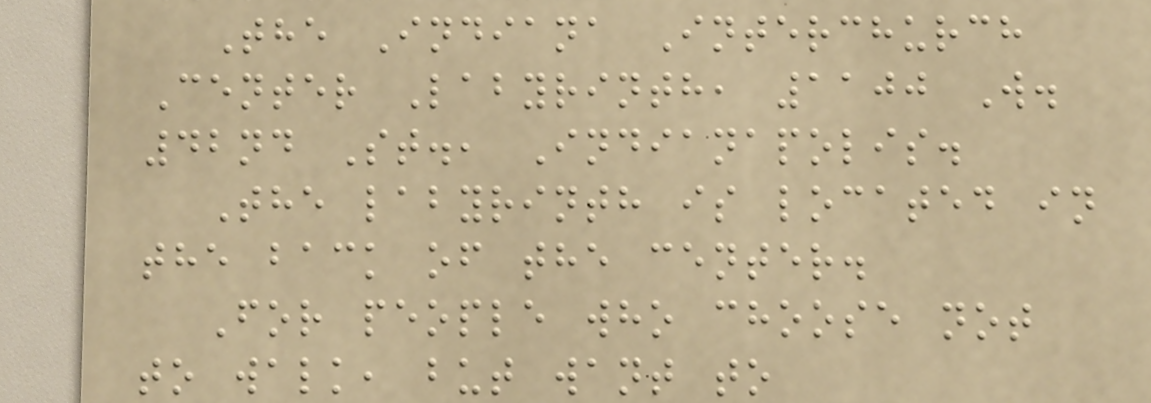The Indiana Interchurch
Center Labyrinth, 1100 W.
42nd St., Indianapolis.
The labyrinth is located in
the back of the center.
For people who choose not
to walk, but want to
